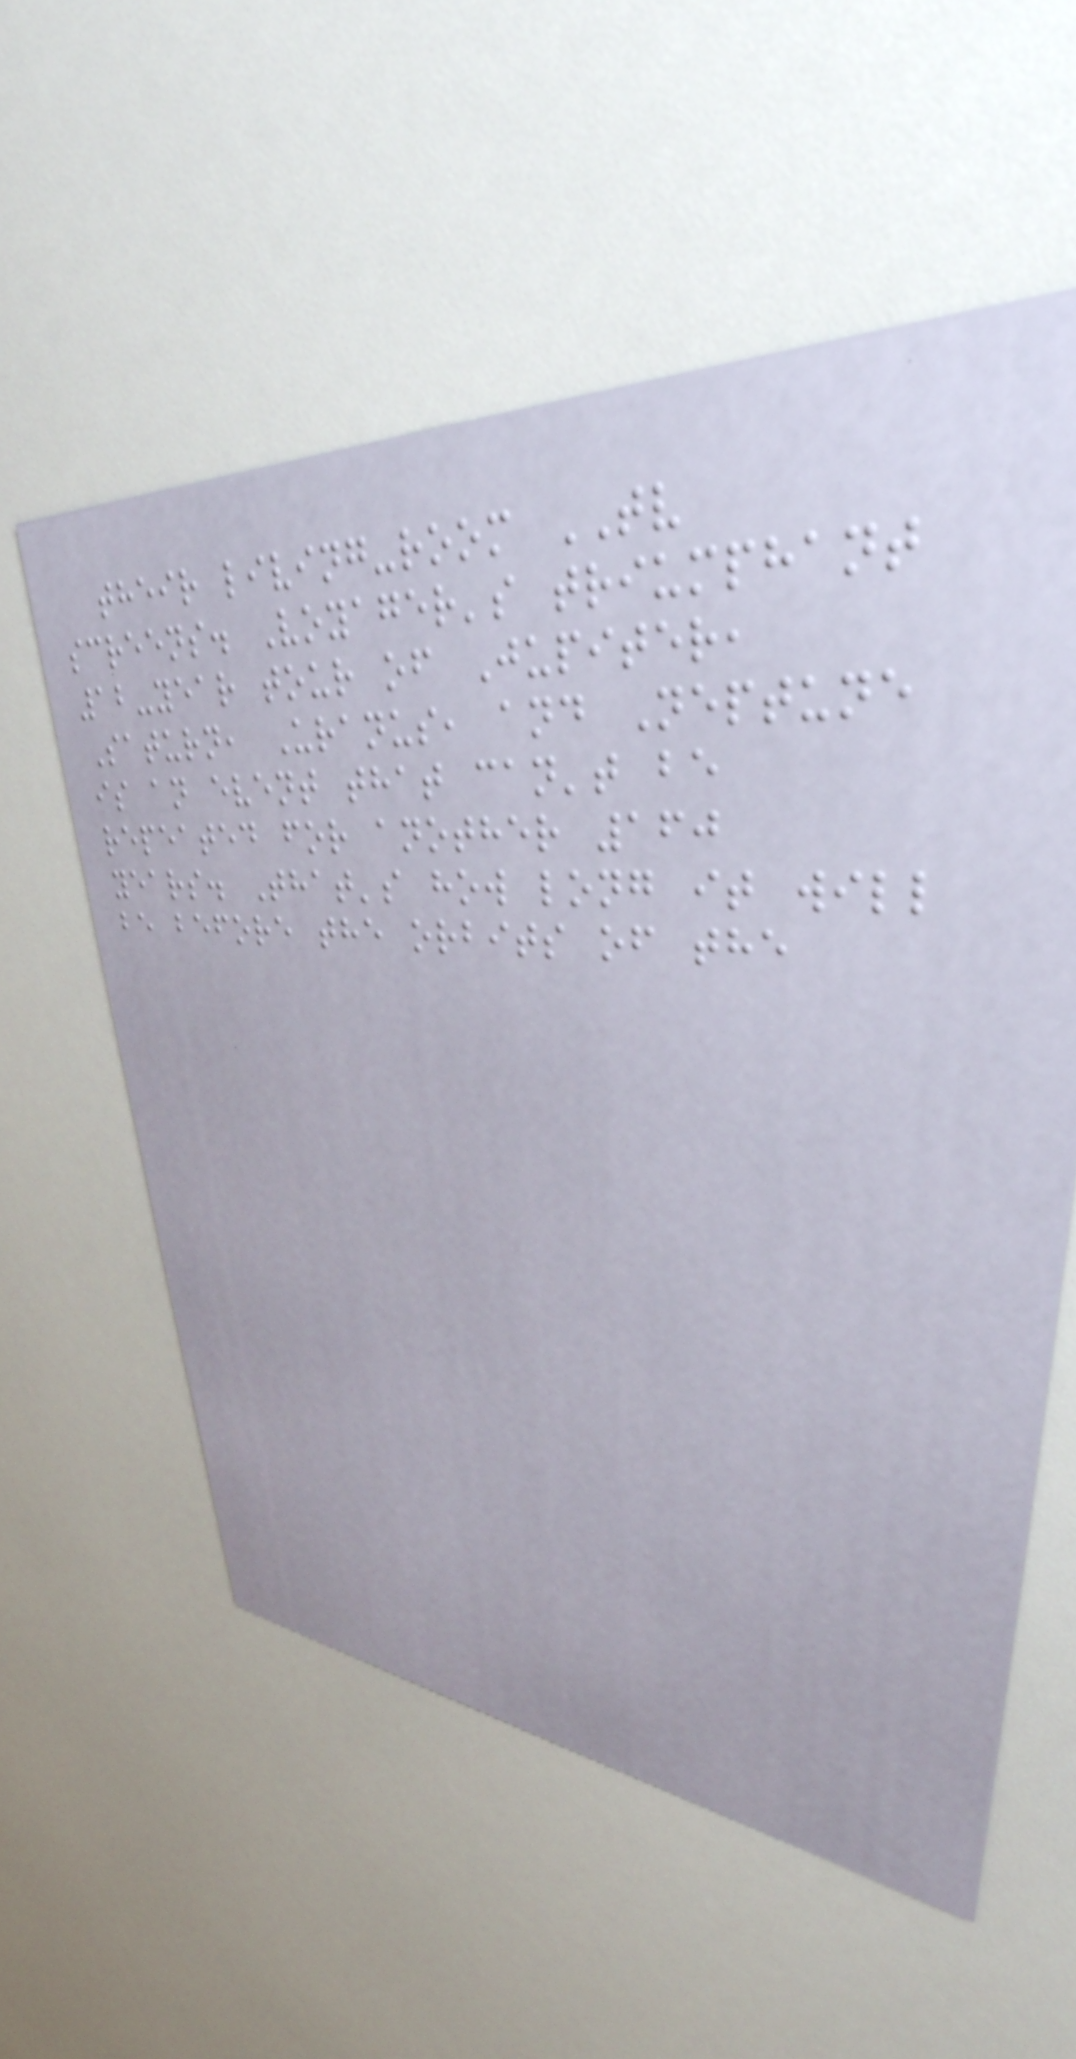their living-room TV
screens. Voyager's triumphant
12-year tour of Jupiter,
Saturn, Uranus, and Neptune
is an event that can't be
repeated for another 160
years. That's how long it will
be before the orbits of the
